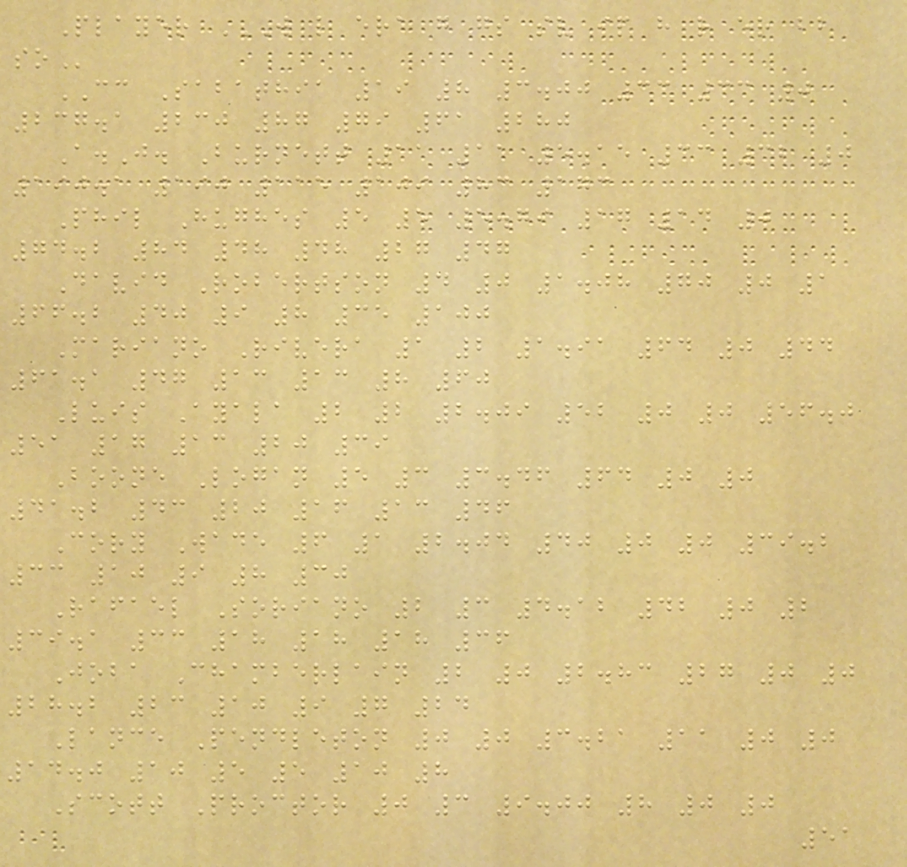Player W L ERA G GS SV IP H R ER BB
SO
CC Sabathia 19 8 3.00 33 33 0
237.1 230 87 79 61 280
A.J. Burnett 11 11 5.15 33 32 0
190.1 190 115 109 83 173
Phil Hughes 5 5 5.79 17 14 0
74.2 84 48 48 27 47
David Robertson 4 0 1.08 70 0 1
66.2 40 9 8 35 100
Mariano Rivera 1 2 1.91 64 0 44
61.1 47 13 13 8 60
Luis Ayala 2 2 2.09 52 0 0 56.0
51 17 13 20 39
Boone Logan 5 3 3.46 64 0 0
41.2 43 20 16 13 46
Cory Wade 6 1 2.04 40 0 0 39.2
33 10 9 8 30
Rafael Soriano 2 3 4.12 42 0 2
39.1 33 18 18 18 36
Joba Chamberlain 2 0 2.83 27 0 0
28.2 23 10 9 7 24
Lance Pendleton 0 0 3.21 11 0 0
14.0 10 5 5 10 8
Scott Proctor 0 3 9.00 8 0 0
51
